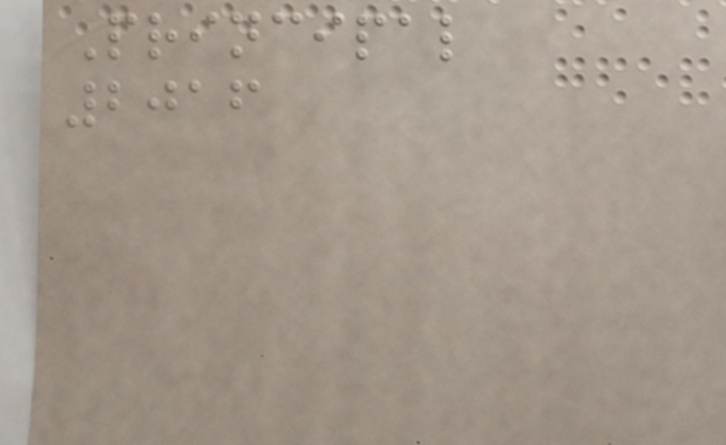Principal
2016
